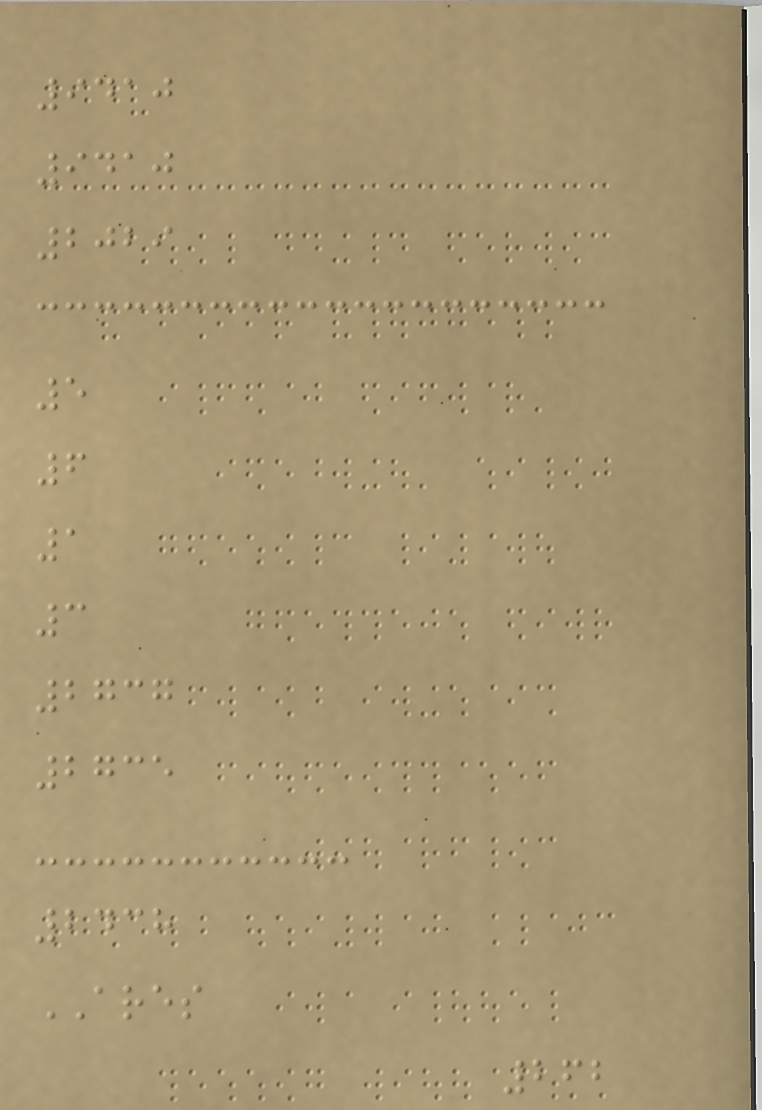9410
9410
2029
5
6
1
3
2737
2735
2438
ARES
262
